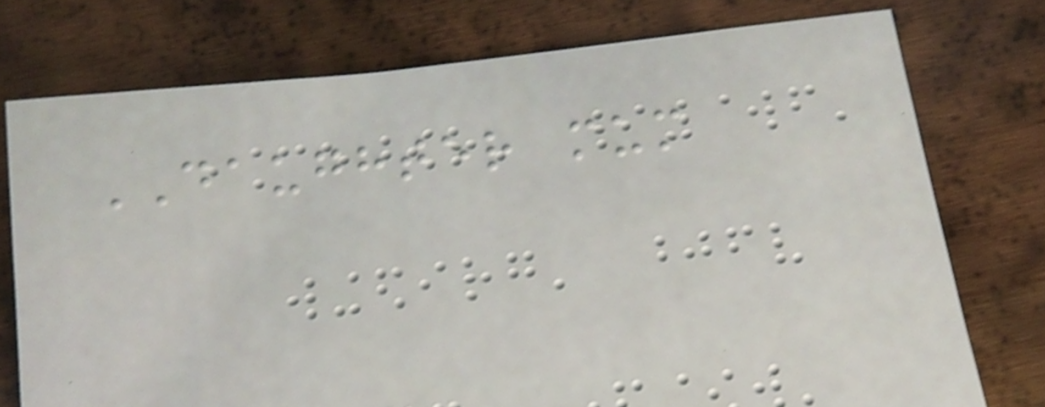DAUGHTER mum
